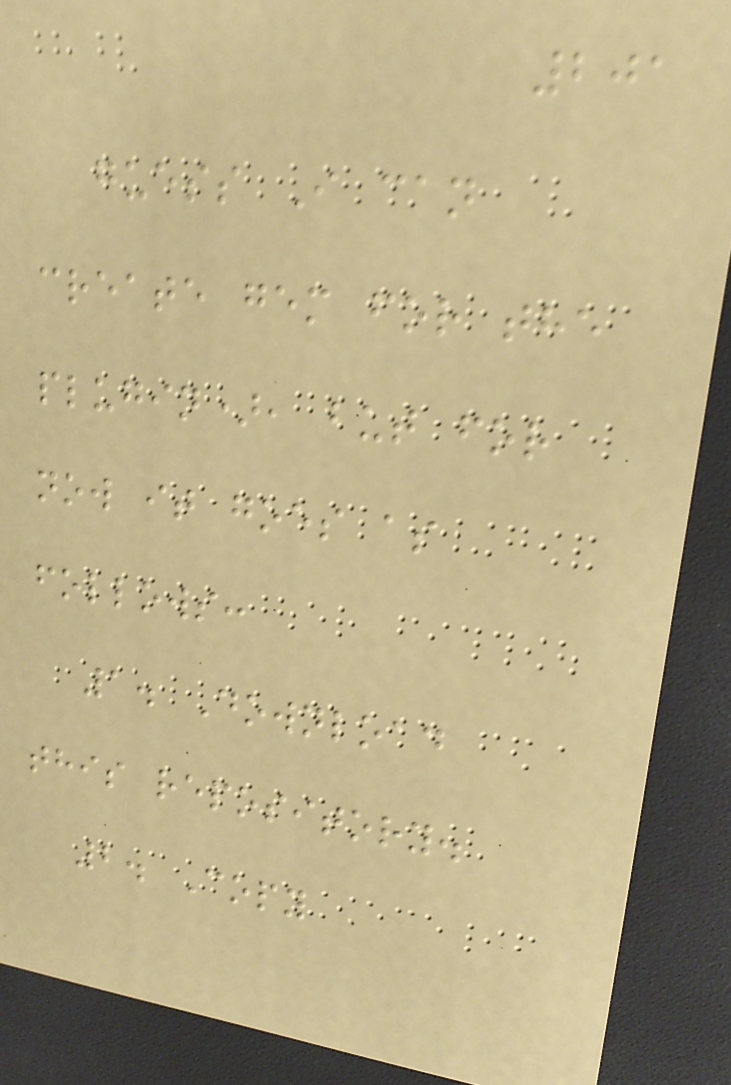201
guess I can
create gem for the
plugin), but for
now it goes as
follows:
1. Download
this repository.
2. Copy
